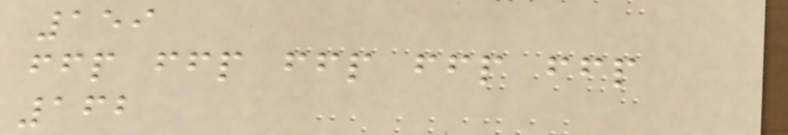159
ffp ffp ffp ffp ffp
162
